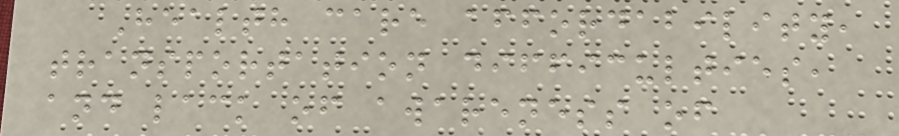Health care affordability,
transportation difficulties,
and lack of awareness of
